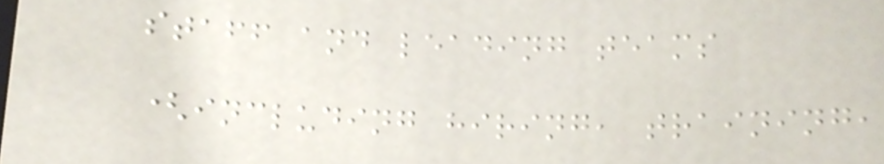staff and leading teams
(including hiring, training,
